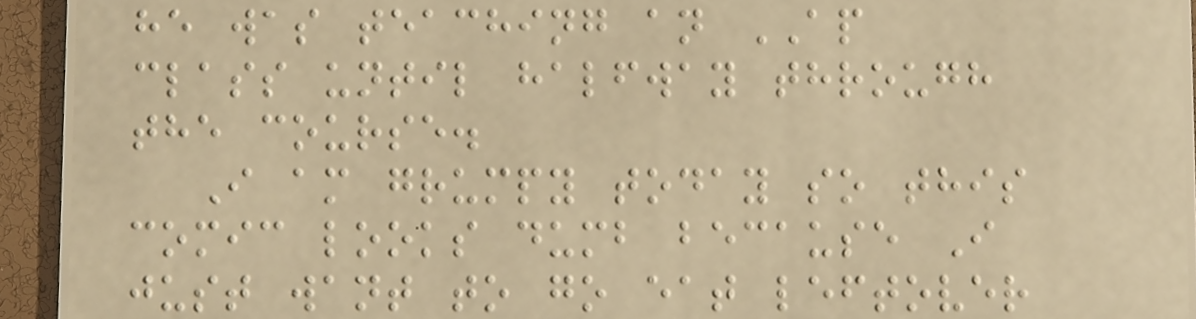he was teaching an AP
class until halfway through
the course.
I am grumpy today so this
comic looks dumb because I
just want to go eat leftover
